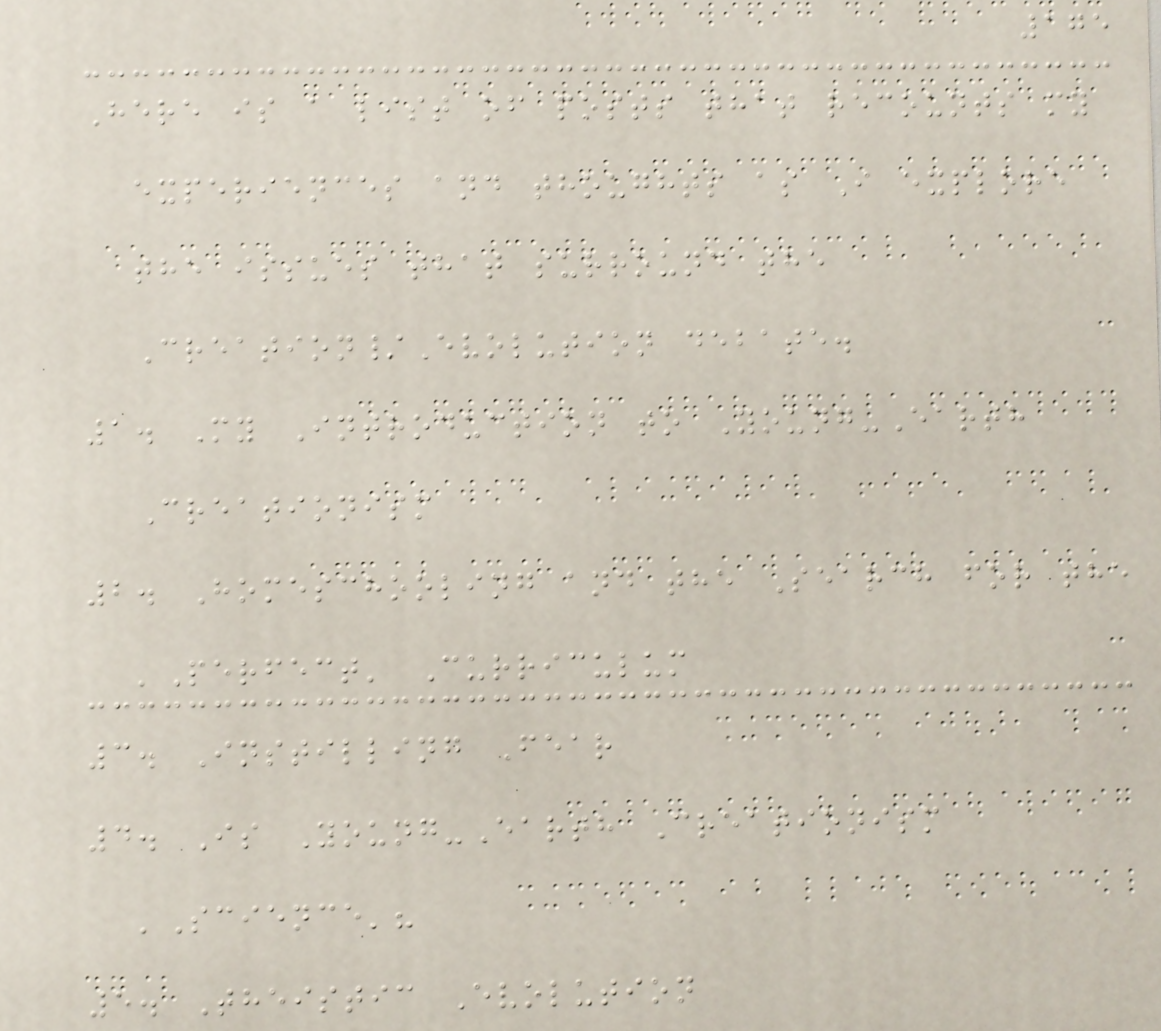175
Here is a list of posts that recounts my
experiences and thoughts as I explore
the issues that surround the
Creation/Evolution debate.
1. My Introduction to Young-Earth
Creationism
2. Homeschooling and the Search for the
'Perfect' Curriculum
3. Instilling Fear
4. Is Young-Earth Creationism
'Science'?
5. Theistic Evolution
